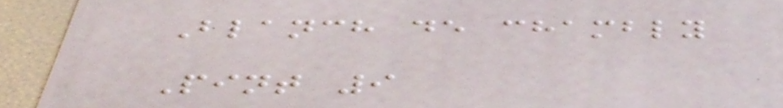Blanch de chambly
Pint 9
